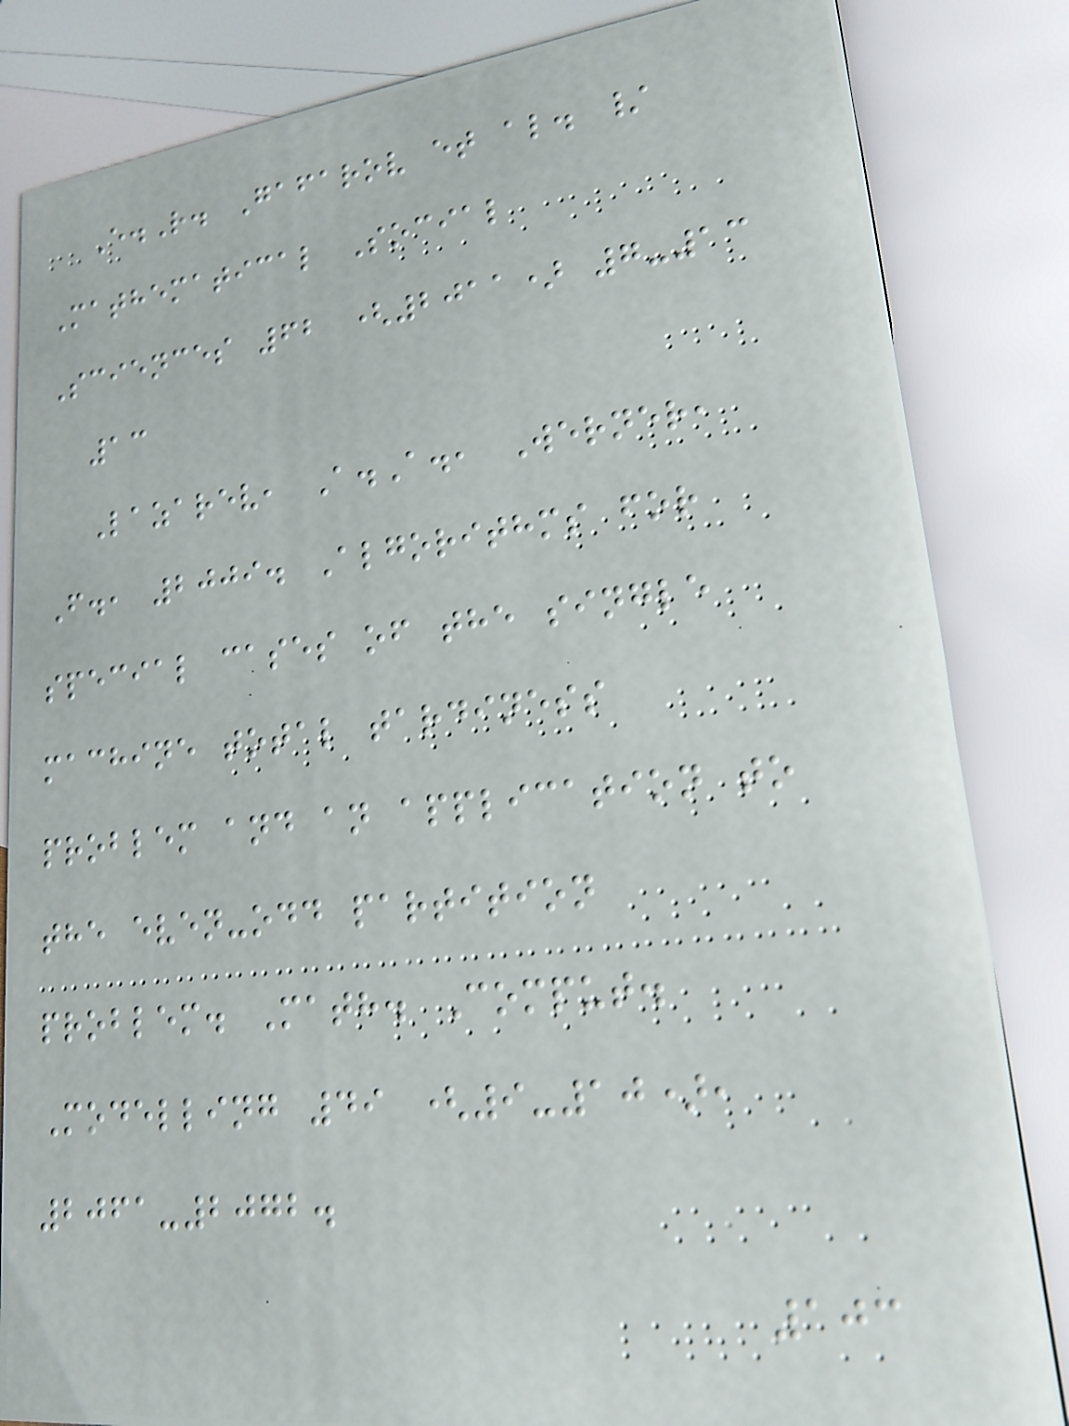E.R. Gafarov et al. /
Mathematical Social
Sciences 62 (2011) 7-13
13
Lazarev, A.A., Werner,
F., 2009. Algorithms for
special cases of the single
machine total tardiness
problem and an application to
the even-odd partition
problem. Math. Comput.
Modelling 49 (9-10),
2061-2072.
103
